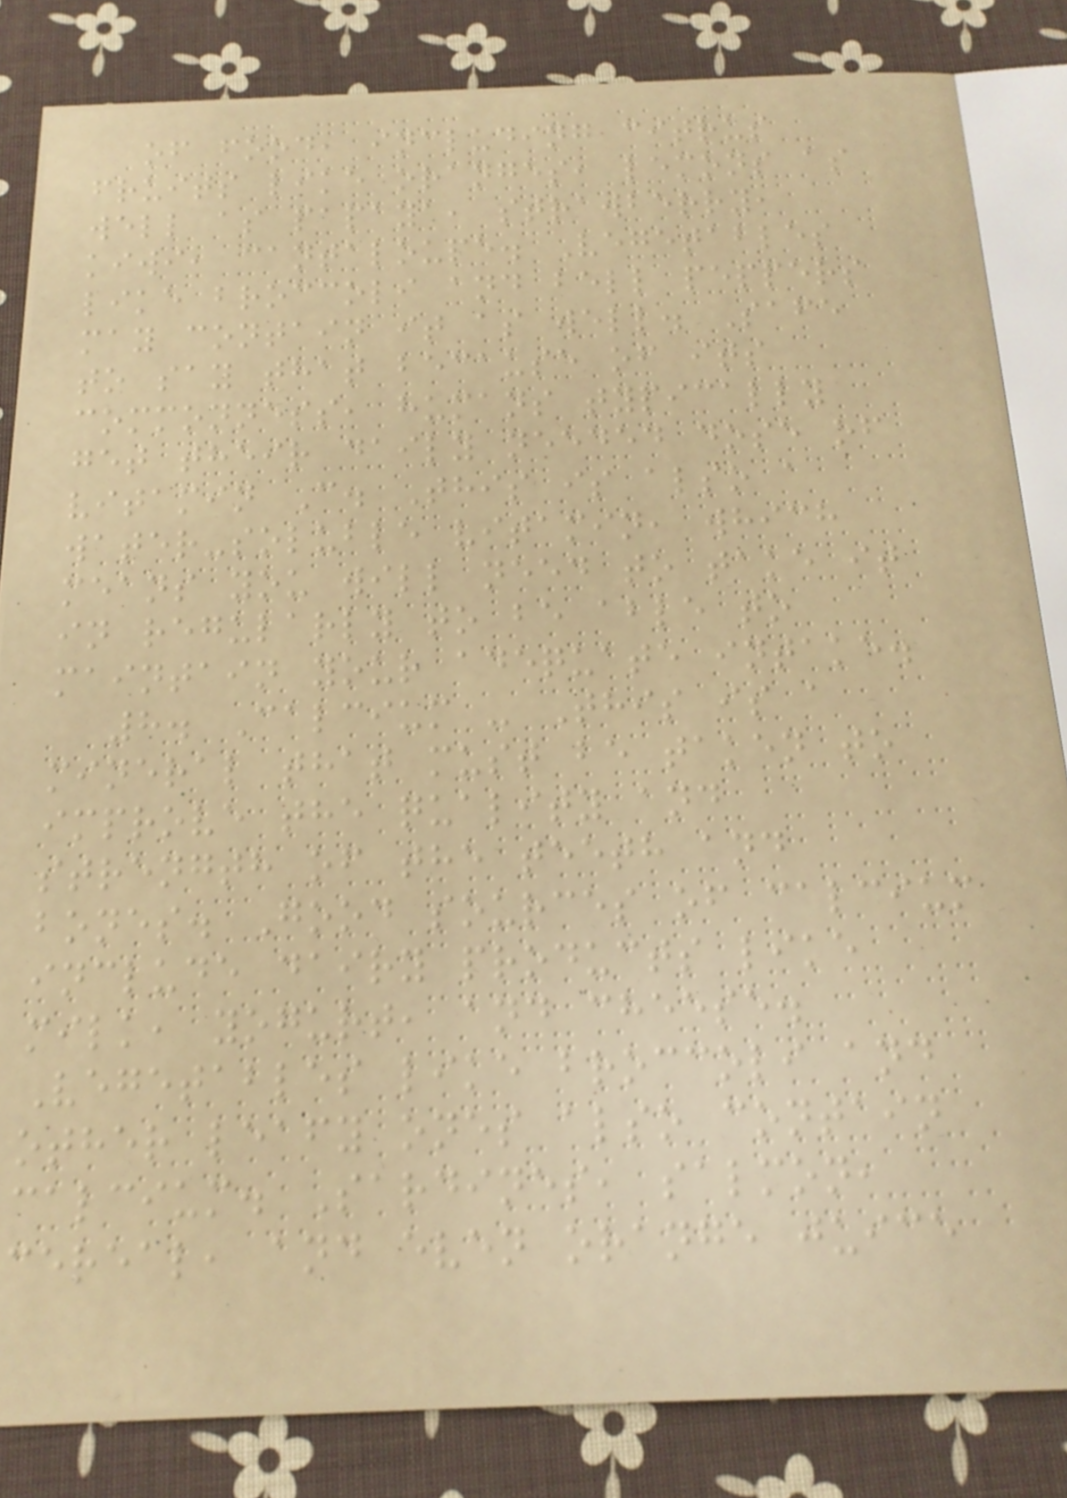of food, including citrus
fruits like oranges, lemons as
well as papaya, strawberry,
kiwi, cantaloupe. Vegetables
like broccoli and bell peppers
may contain it as well. Safe
to say that because of its
commonness, humans typically
get their daily needed dose of
vitamin C. This is also a
water-soluble vitamin, which
means you will need to take it
in regularly to be able to
maintain your adequate intake.
8. Calcium - This is a
mineral that must be taken to
improve the quality and
strength of the teeth and
bones. Good sources of calcium
include dairy products like
milk, yogurt, and cheese.
Vegetables like broccoli and
other leafy ones also contain
calcium. Sardines, salmon,
cereal, and even orange juice
